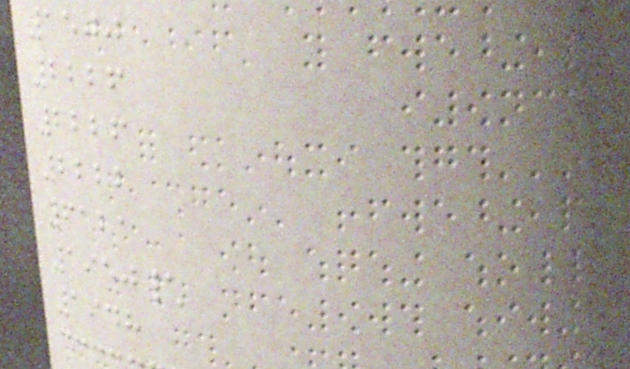1500
2226
2226
2222
6121
1950\
1948
